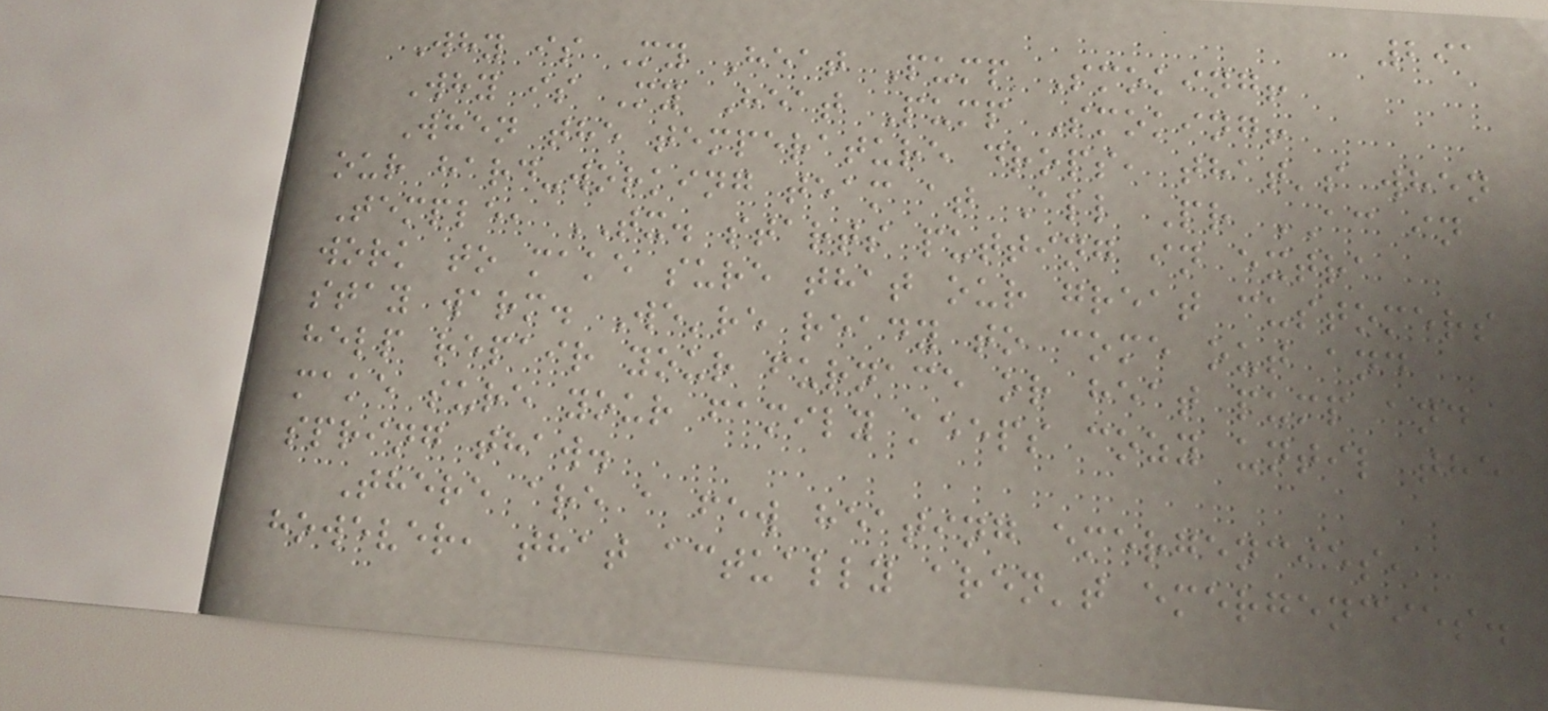291
Why is My Heat Pump Smoking!
Why is My Heat Pump Smoking!
When the temperature drops, that's when
our hard-working team at All Pr AC in
Temple, TX. starts putting in extra
work to make sure that our great customers
stay warm. We're ready to come out and
help repair your furnace or heat pump and
make sure your family keeps cozy until the
spring thaw.
There are a few heating emergencies,
however, that actually aren't emergencies.
